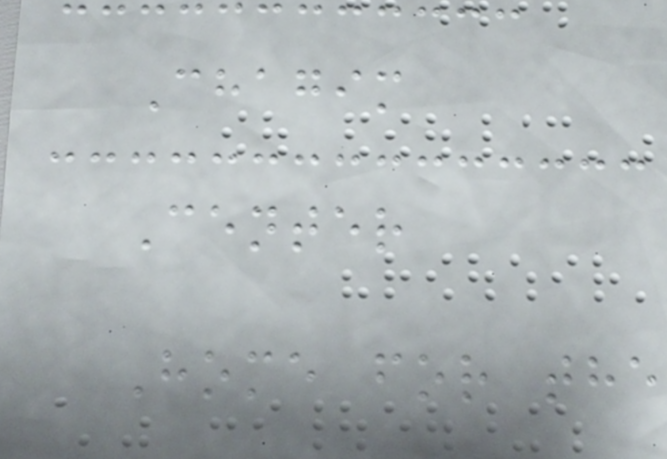Chagim
Center
Home for the
